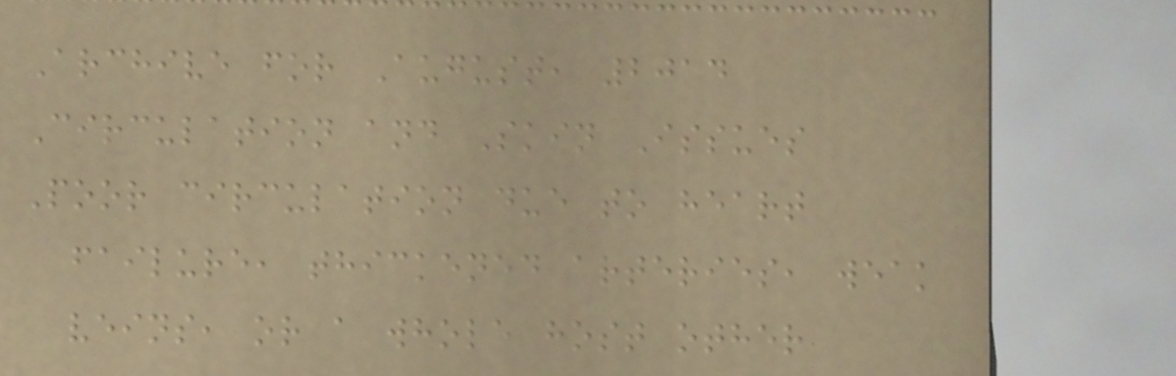Archive for August, 2014
Circulation and Skin Issues
Poor circulation due to heart
failure, thickened arteries, weak
veins, or a whole host other
